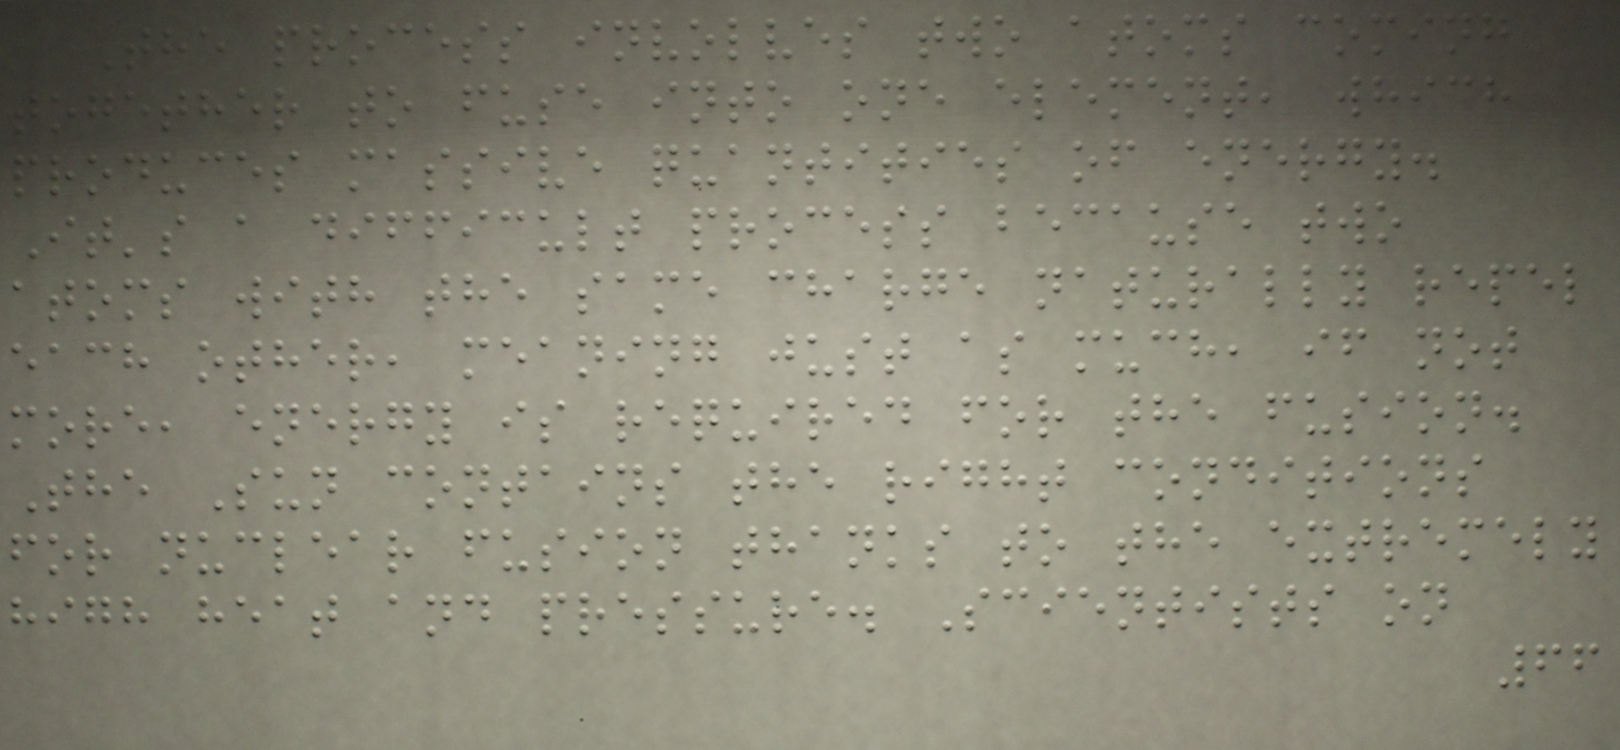The process involves two atoms coming
together to fuse into one element, which
produces massive quantities of energy.
It's a difficult process because two
atoms with the same charge naturally repel
each other, meaning just as much, if not
more, energy is required for the fusion.
The Sun contains the right conditions
for nuclear fusion thanks to the extremely
high heat and pressure. Scientists on
66
